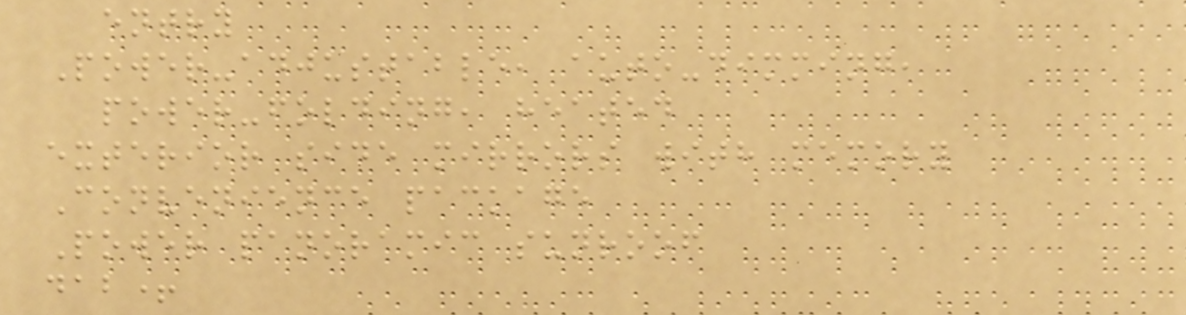entry
Power-adjustable, auto-dimming,
power-folding, heated
exterior side mirrors with memory
Convenience package
Power panoramic sunroof
dab+
